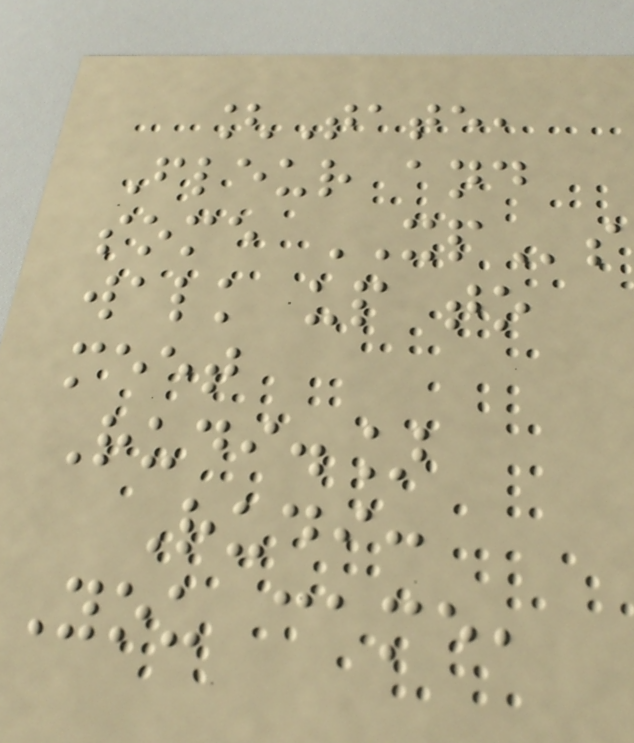[Tate,
Fleur and
some XPs
walk up to
meet
Rudi.]
Rudi:
You came,
